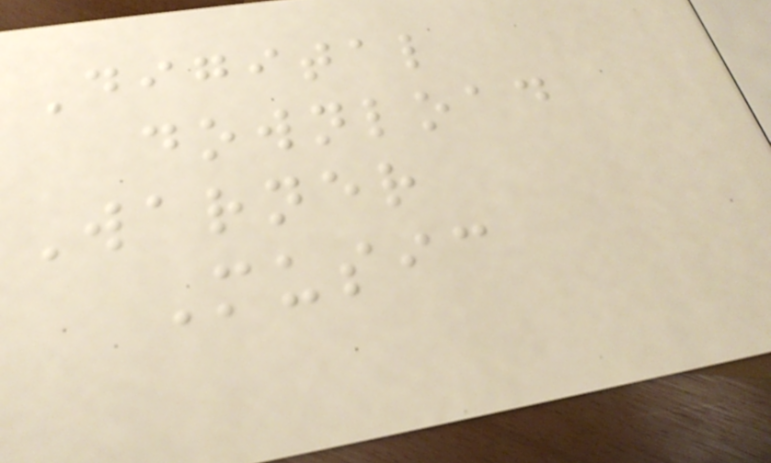Digital
download
Warner
Music
